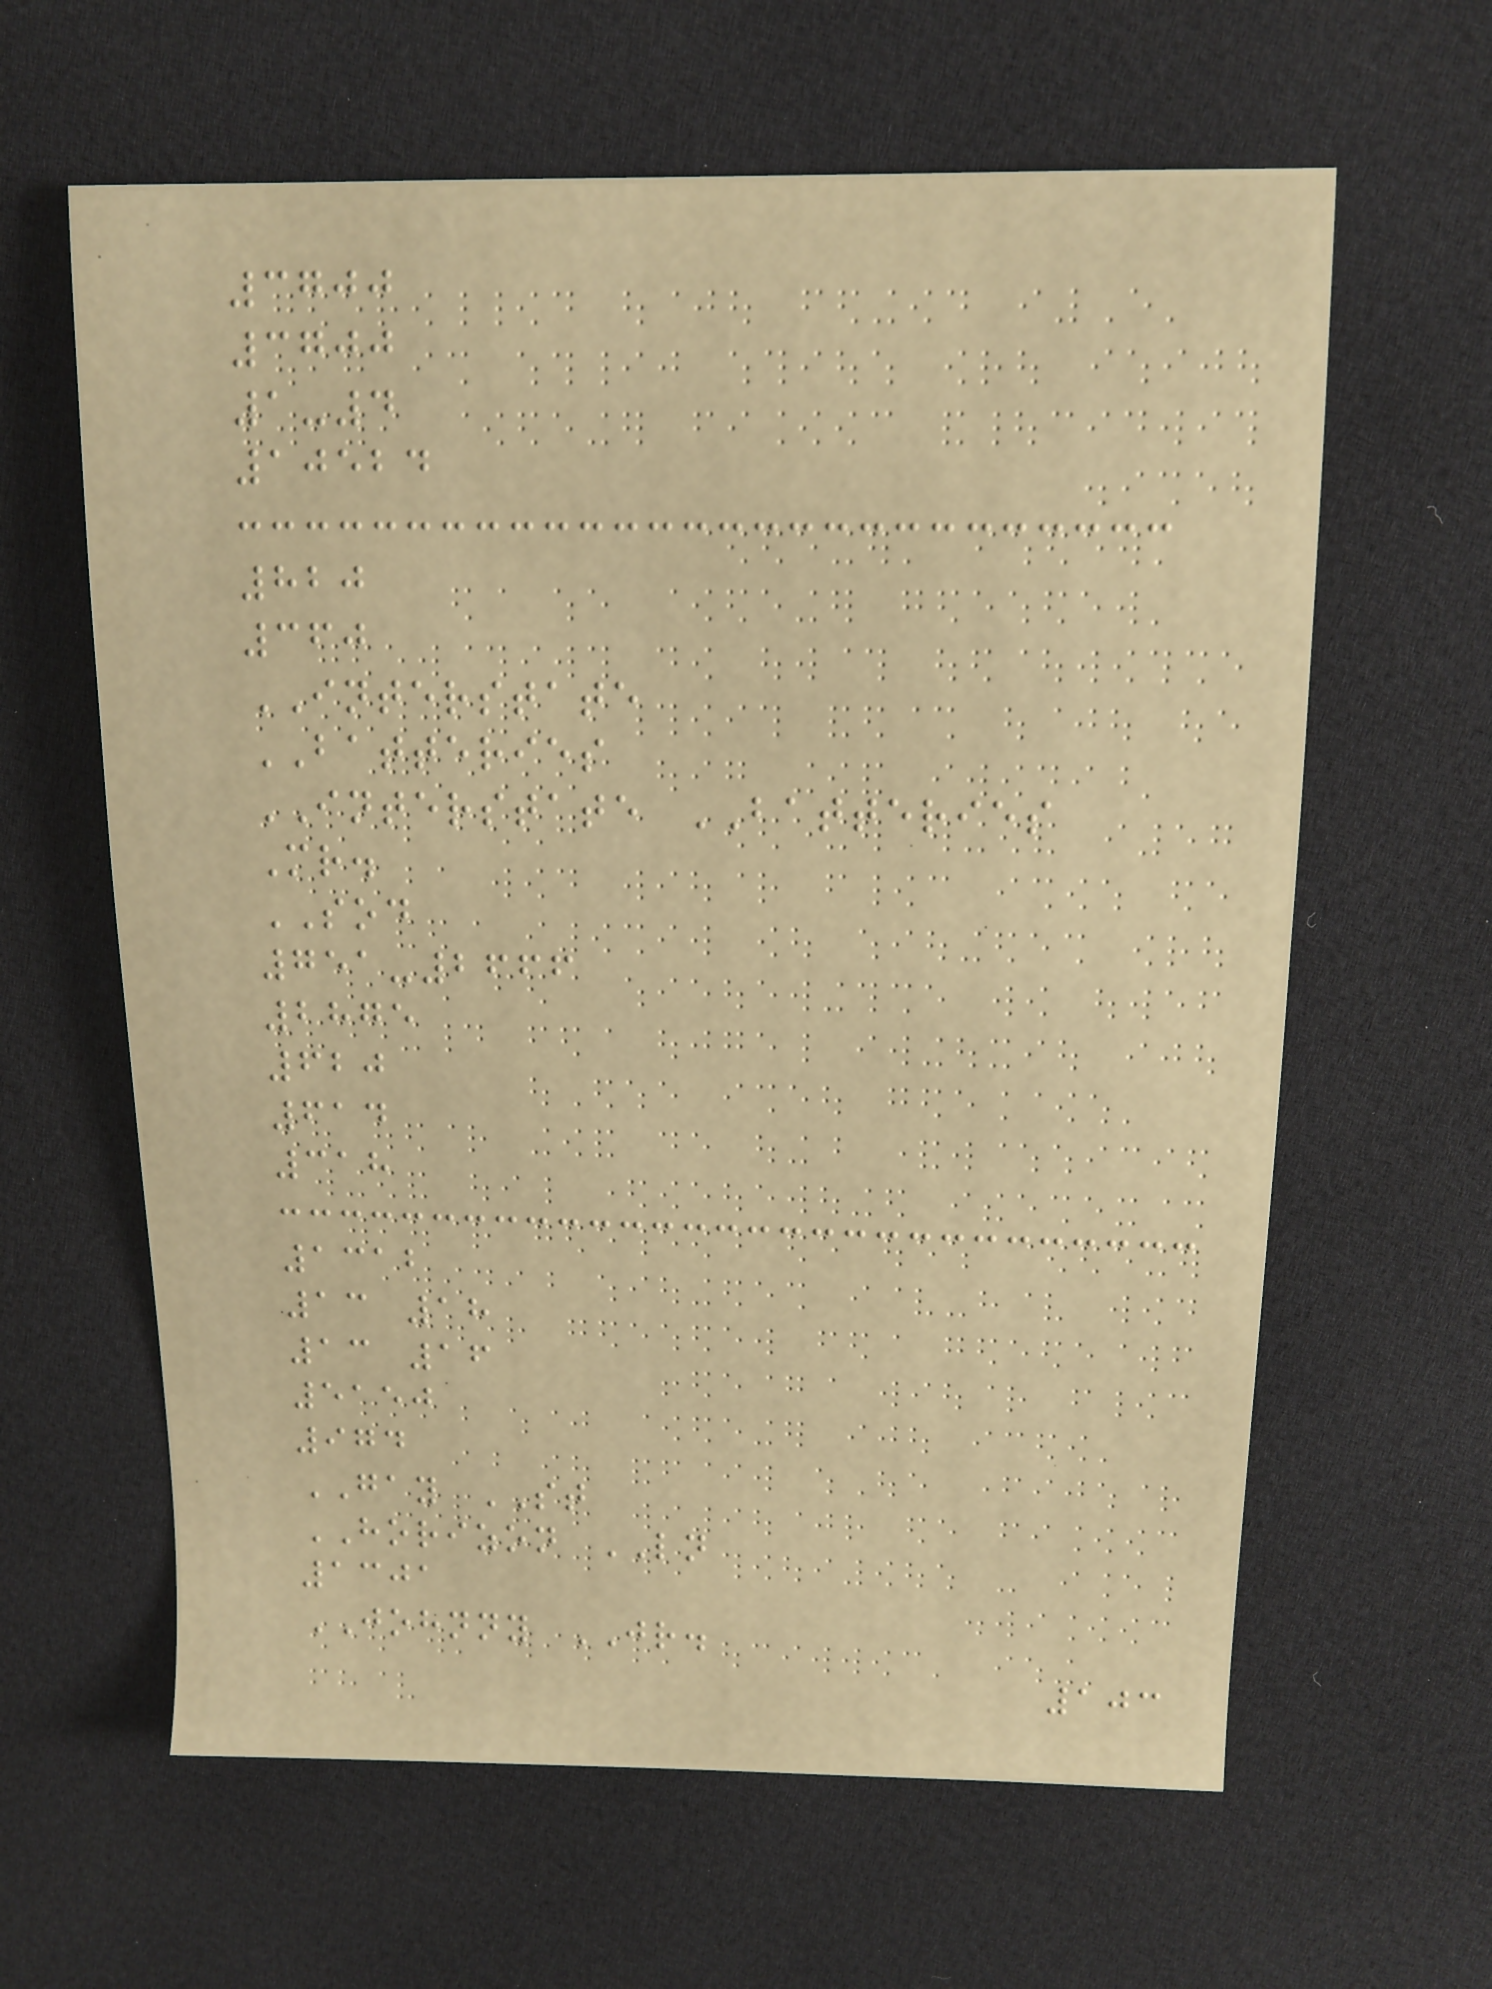3700
3700
1-4
10524
820
360
INTERSTATE
BATTERIES
INTERSTATE BATTERIES
Mr.
SOD
751-2666
2875
620
614
318
1312
13 18
13 16
5150
974
GAY ST
HORIZON LN
1301
JOHNNY JR.
103
